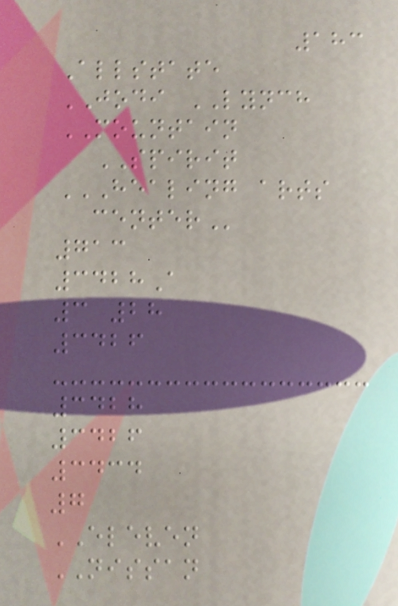183
Allstate
JODI LYNCH
MOUNTAIN
SPIRIT
HEALING ARTS
CENTER
713
3428A
3 28
3426
3428
3426
3434
7
ELEVEN
NISSAN
